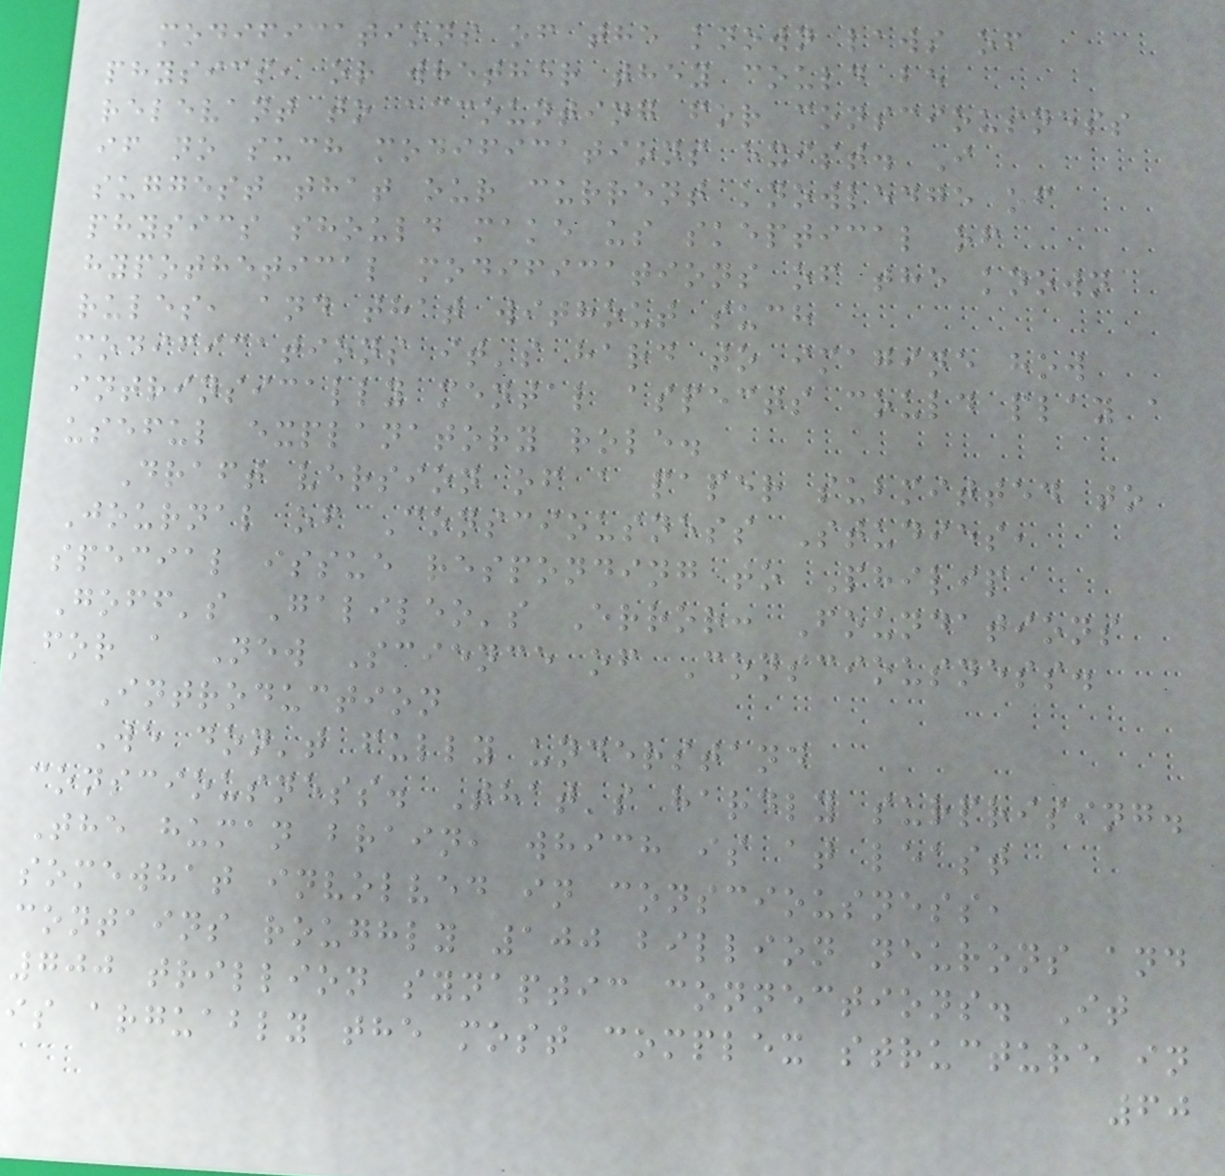modifications of the known laws of
physics, or whether they could be
relevant to accounting for consciousness
if no such modifications exist. I
suggest that our current knowledge of
physics should make us skeptical of
hypothetical modifications of the known
rules, and that without such
modifications it's hard to imagine how
intrinsically mental aspects could play a
useful explanatory role.
Draft version of a paper submitted to
Journal of Consciousness Studies,
special issue responding to Philip
Goff's Galileo's Error: Foundations
for a New Science of Consciousness.
Introduction
We don't fully understand
consciousness. That's hardly surprising.
The human brain, which is at least
somewhat involved in consciousness,
contains roughly 100 billion neurons and
700 trillion synaptic connections. It
is arguably the most complex structure in
60
